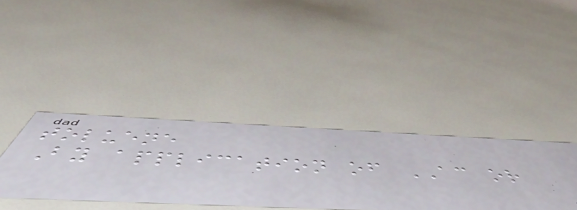toluene
By application of AC or
